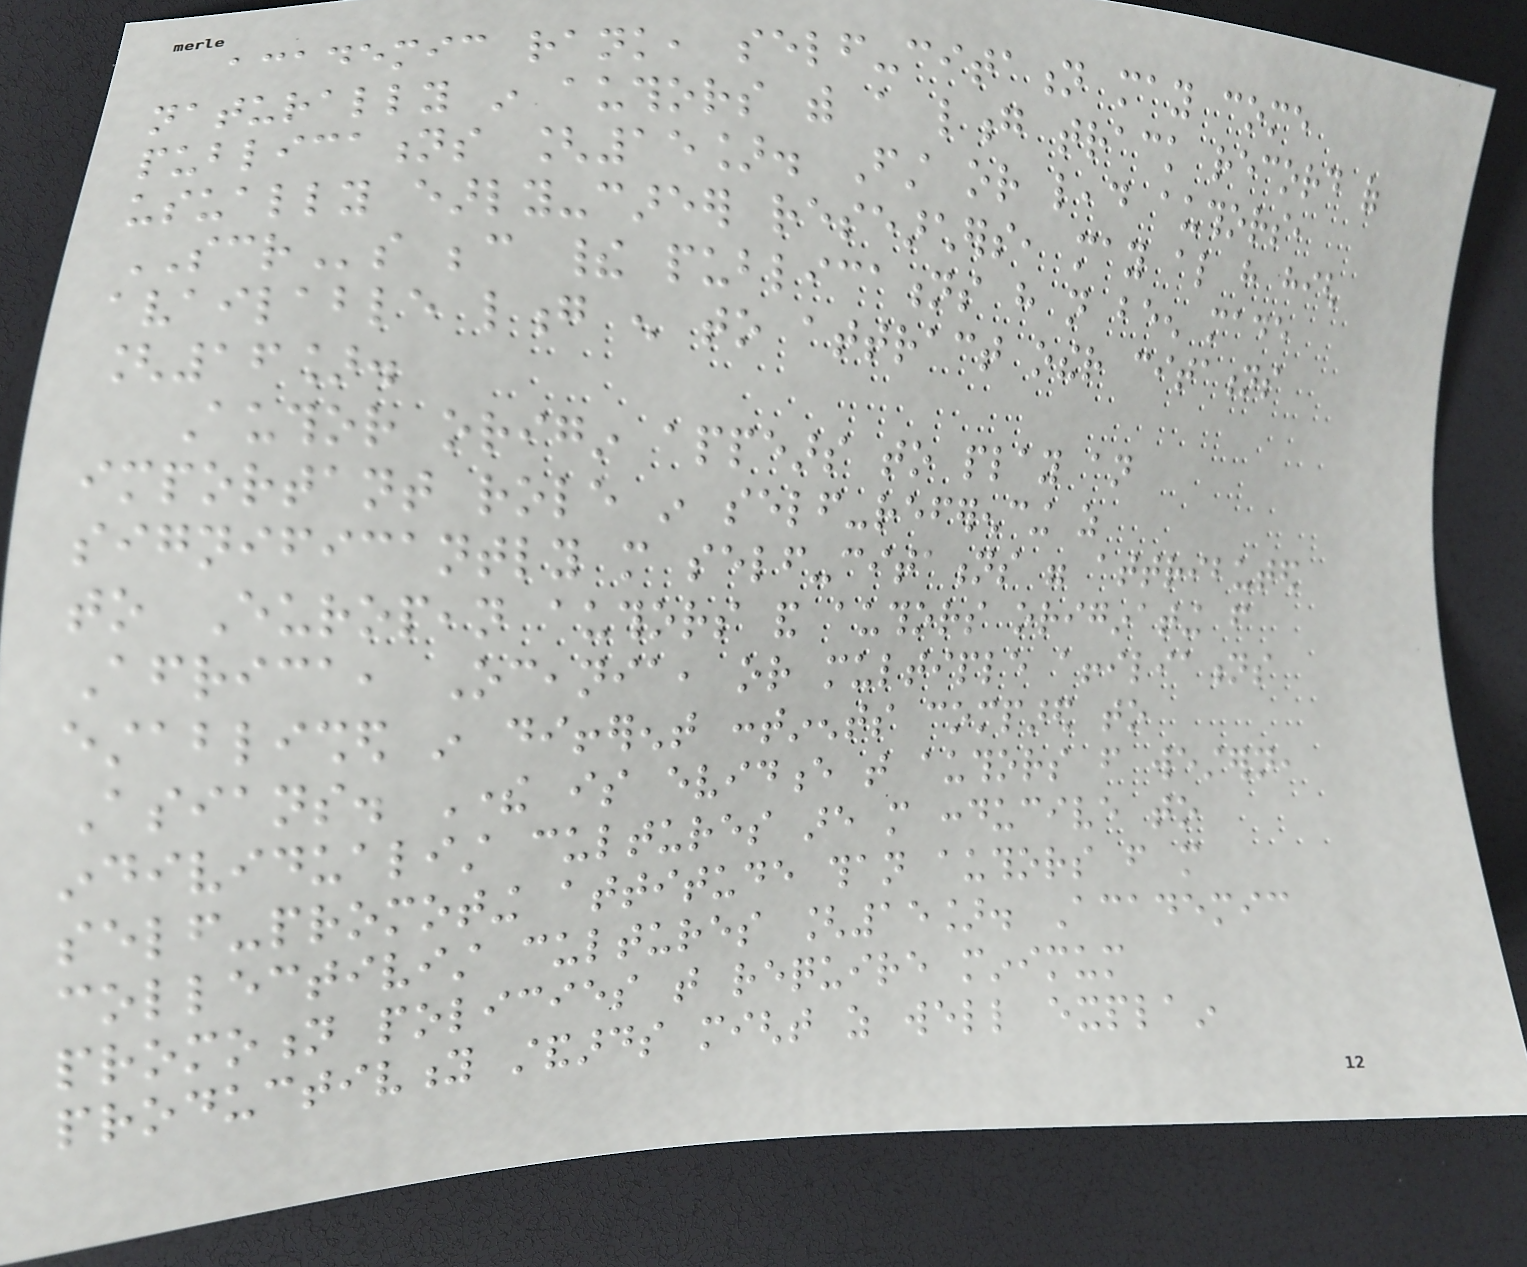academic rank, self-citation may come
naturally in authors with a long track record of
publications [15]. First or lead authors,
usually early-career researchers, may also have high
SCRs because their publications have not been made
available long enough to attract other citations
[16].
Author origin appears to play an
important role in self-referencing as
significantly more self-citations were attributed
to European authors and authors originating from
Africa, Oceania, or multiple affiliations
established in different continents compared to
Asians. There is evidence that authors from western,
individualist cultures are more conducive to
self-promoting attitude than authors from more
collectivist cultures [15]. Academic
promotion policies that require minimum
productivity standards might as well explain
